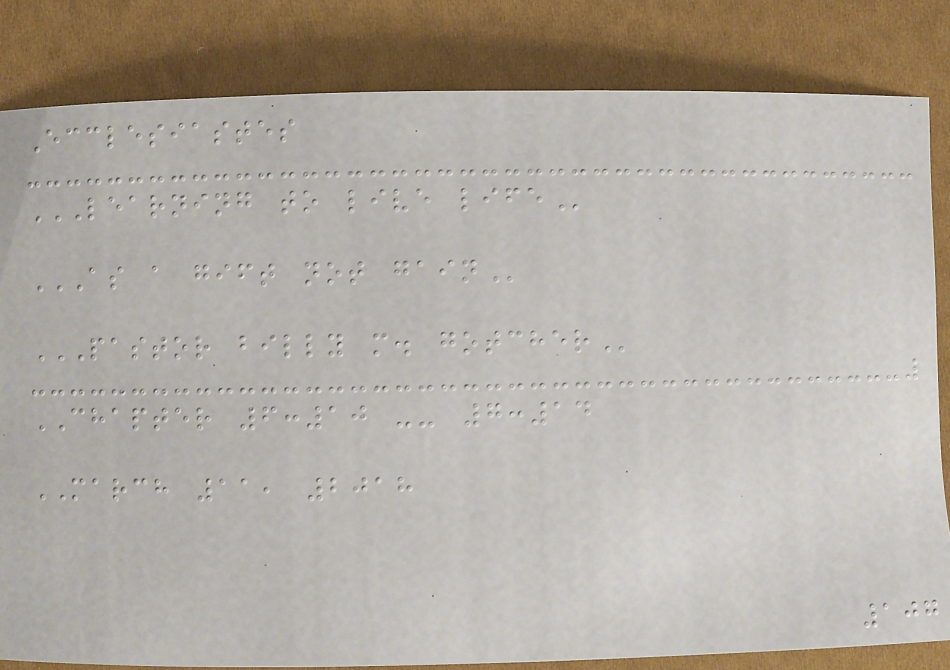Ecclesiastes
LEARNING TO LIVE LIFE
AS A GIFT NOT GAIN
PASTOR BILLY M. GOTCHER
CHAPTER 6:10 -- 7:14
MARCH 11, 2018
107
